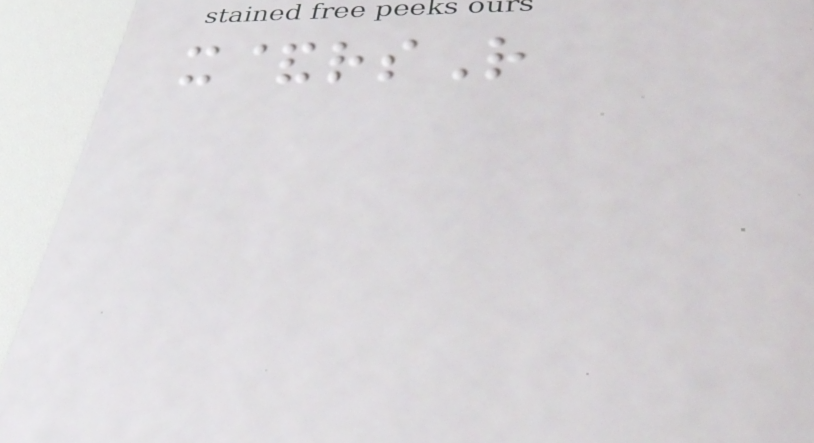x&rsR
